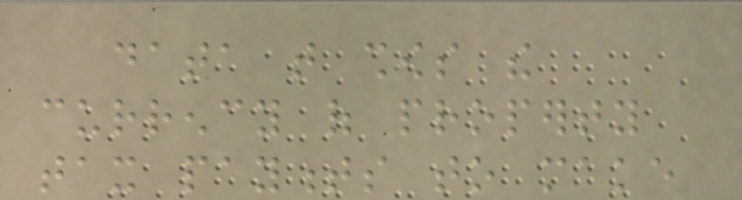data that shows the
currency of property
tax payments to make
